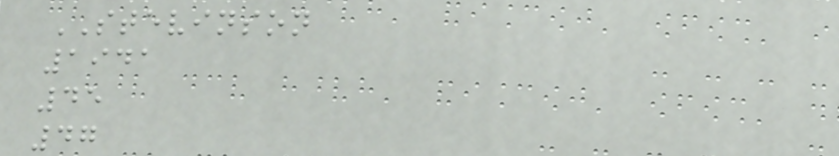STEVINSON
1941
45
47
